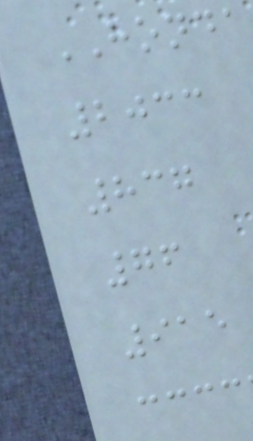HONDA
2033
837
76
915
